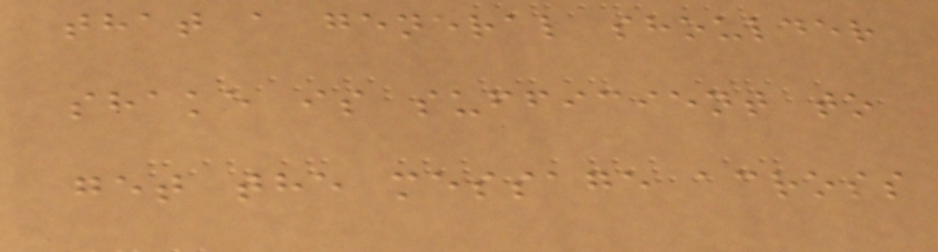that a general shoulder
shake is sufficient to
get the message across
